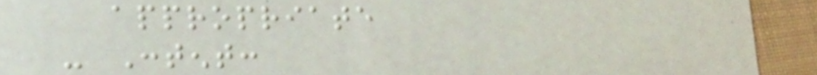appropriate
- Content:
